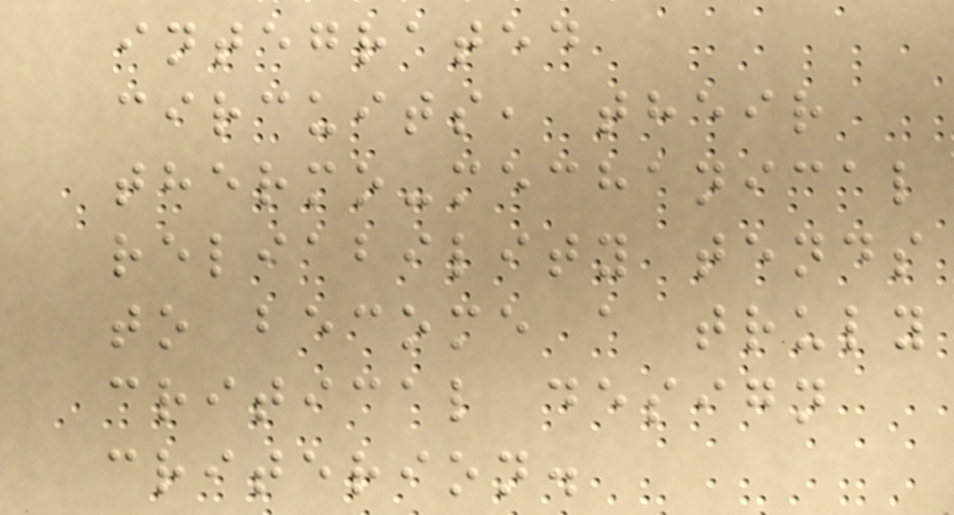integrated
circuits, their
thermo-mechanical
reliability tends
to become a truly
critical design
criterion.
